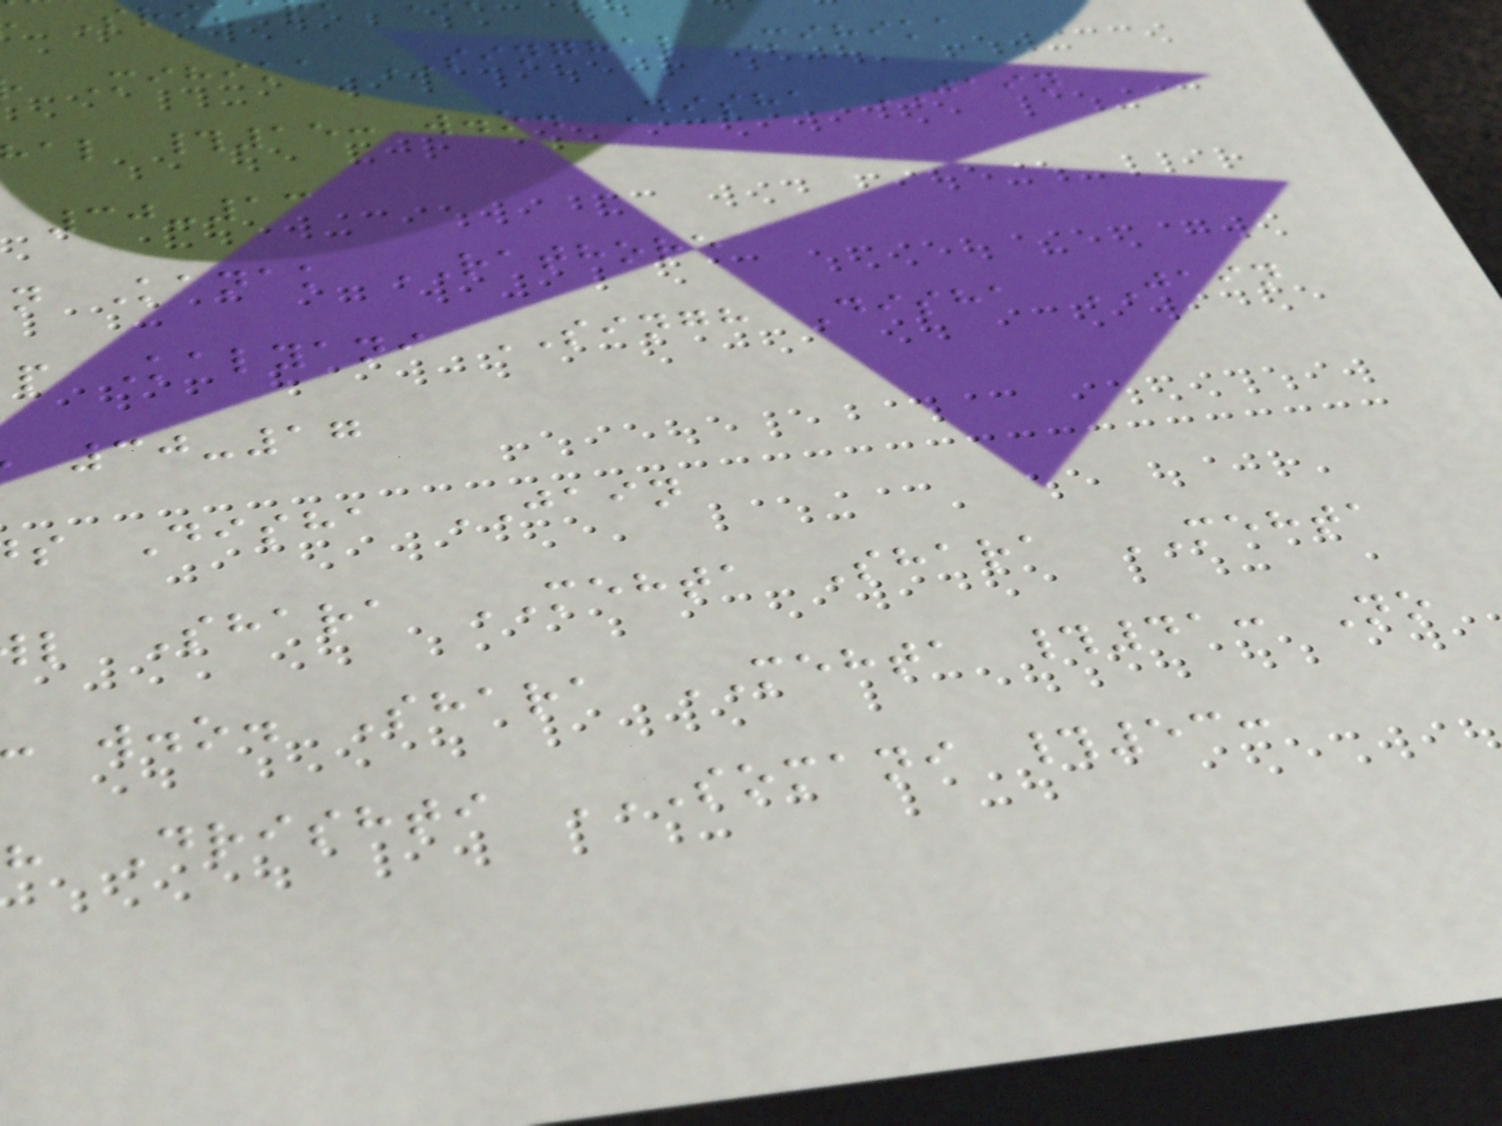Mihika SINGHAL Mihika
al #15: w.o. Disha JAIN
30-13
n Kanak RATHORE
p Kalyani SINGH Disha JAIN
30-17
s Disha JAIN
l Shara MEHTA Shara MEHTA
w.o. Shara MEHTA #41: No
